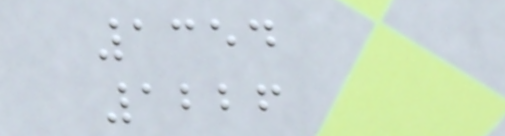1354
1226
